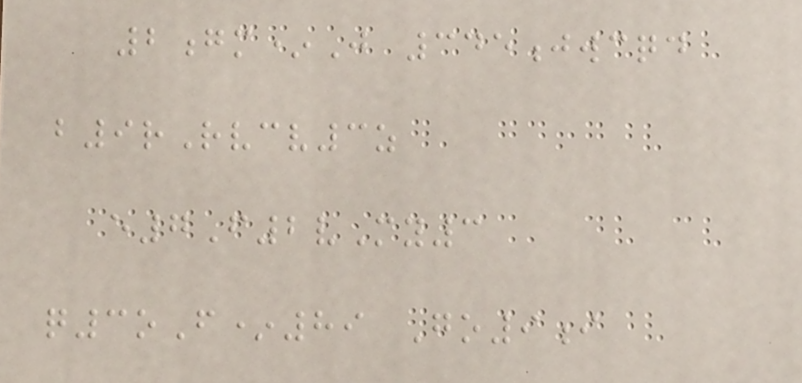2gm*J 345jwcqd
b9rRvcv3z
e7F2vMy3
q3oF*89 Go9i
